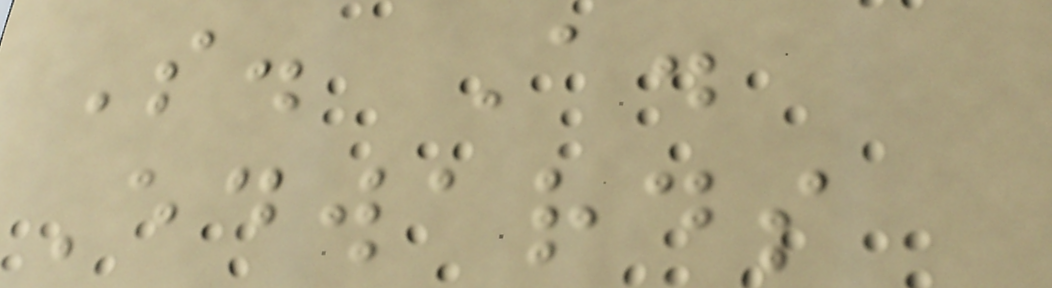S. A.
Edwards
